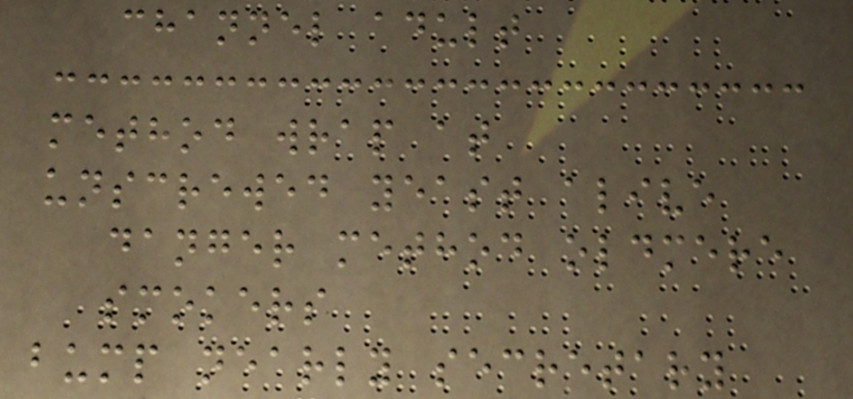channel adult
method wrap at
unscrewed yeast alive
danger method oldmere
smokers
bump nearly secretary
